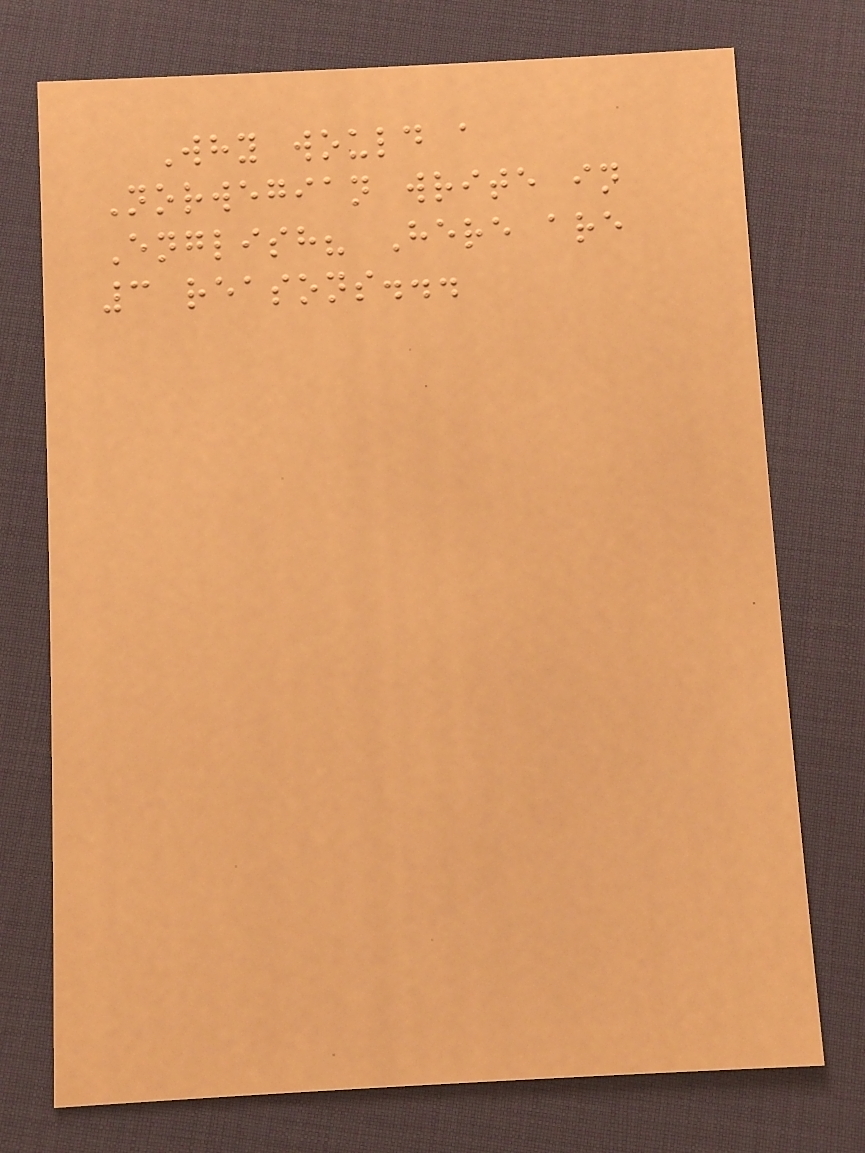Why would a
Norwegian write in
English? Here are
3 reasons...
